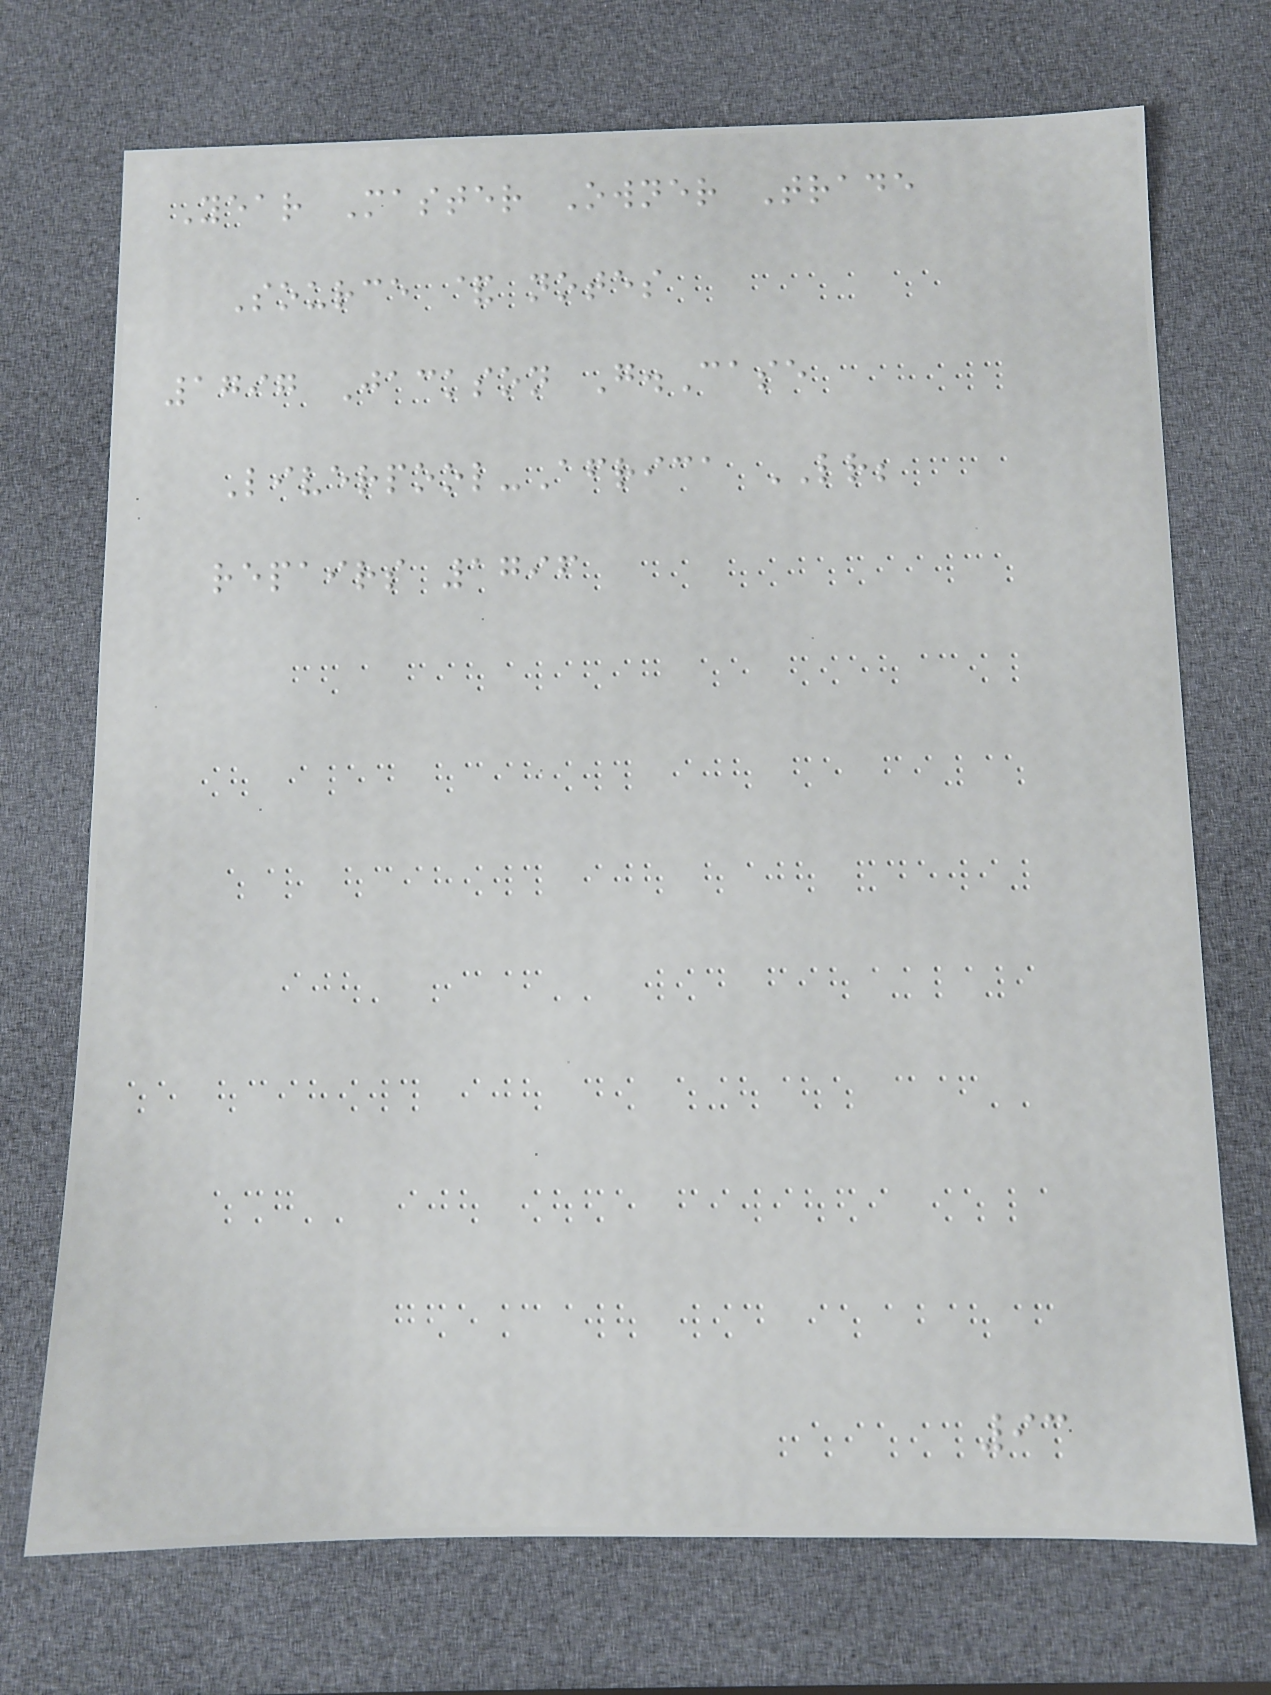Year Master Owner Trade
Source & notes
1797 Jackson G.Case
Liverpool-Africa LR;
repairs 1796
93
